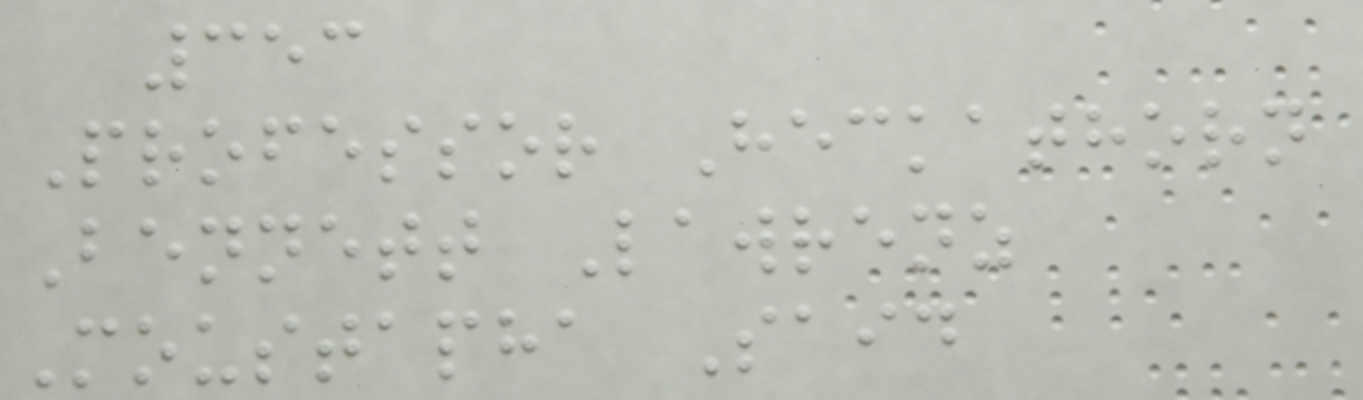353
Professor Heckathorn
Bennett Lawrenz
Moustapha Said
